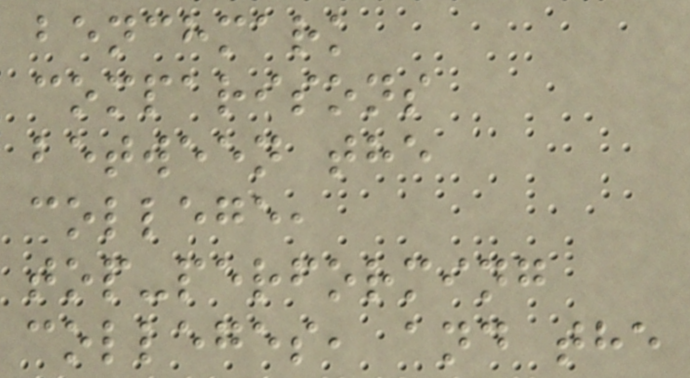benchmark
comparisons
between the
college,
top-performing
colleges, and the
